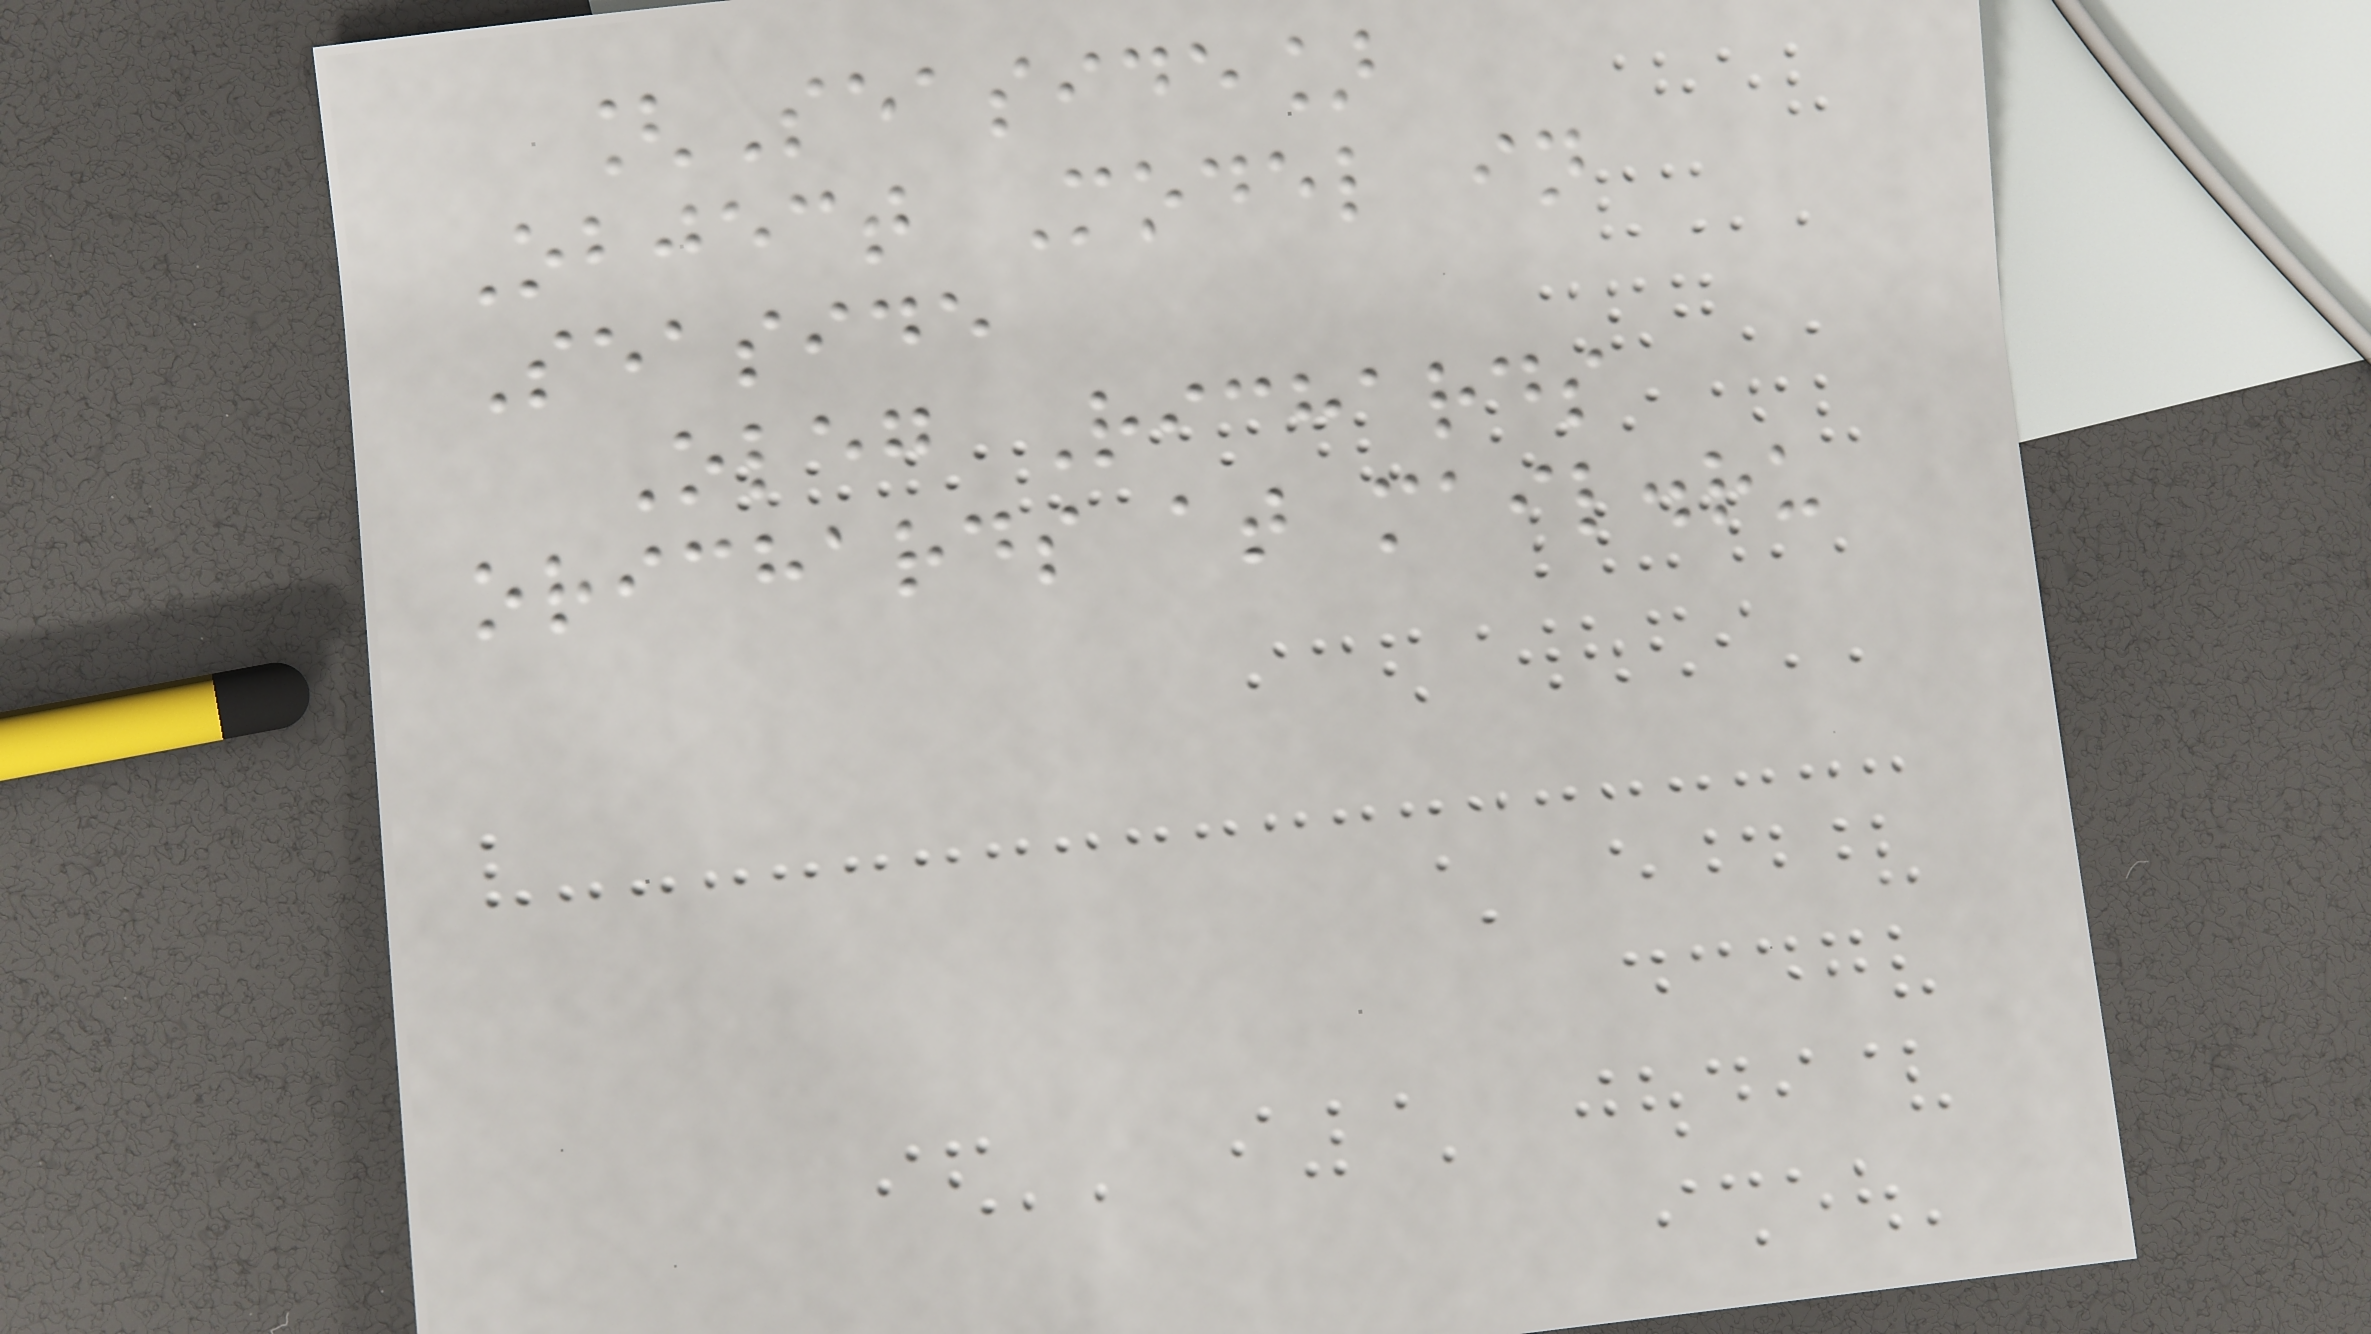[Seaside]
Object Model in
Seaside
Oleg Richards
orichards at mail.ru
